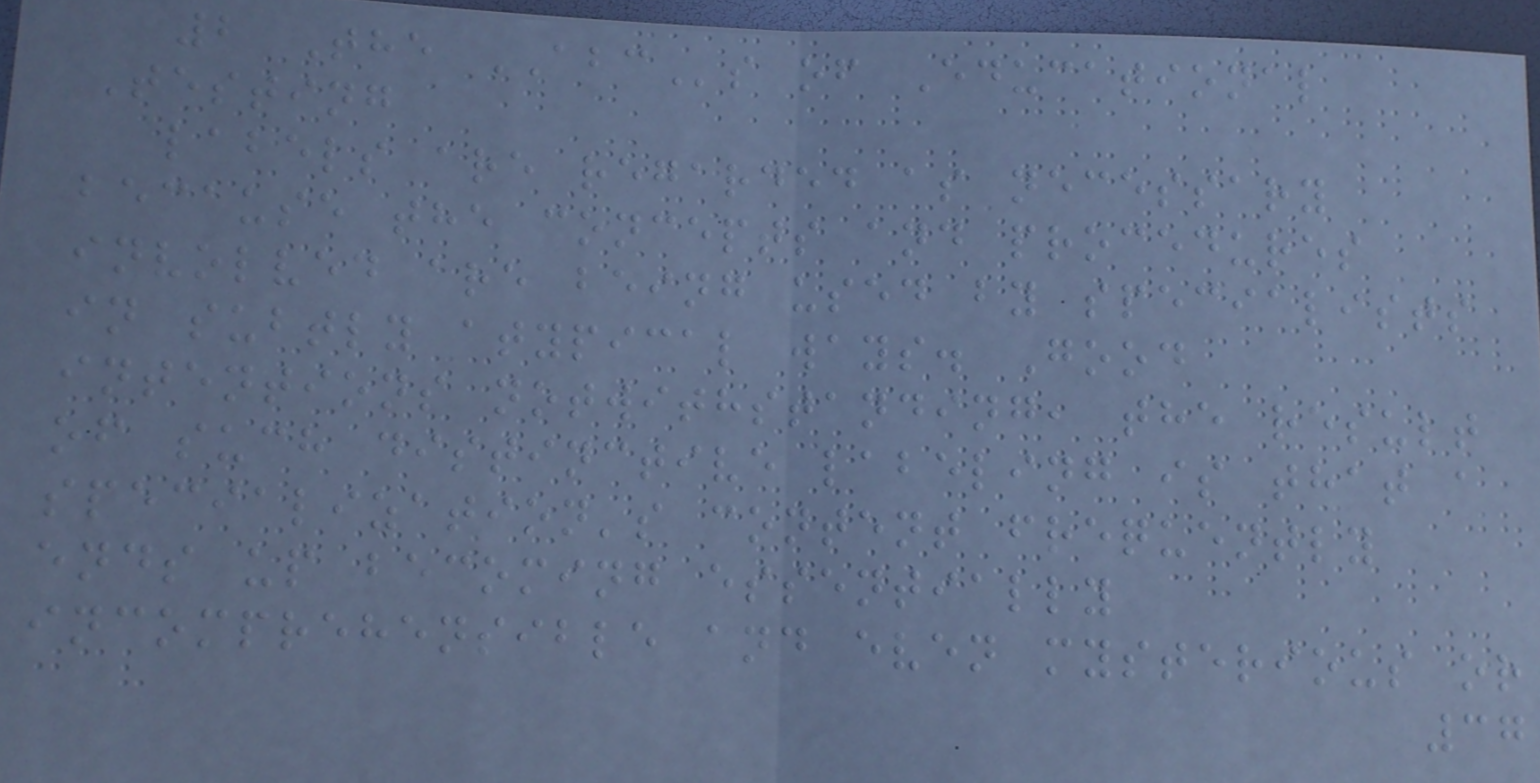2 The ABCs of Educational
Testing
labels are regarded as necessary
because the concepts and procedures
involved are being used by specialists
in subtly atypical ways. Good
intentions notwithstanding, the result
of such distinctive labeling is that a
specialization's content frequently
ends up becoming essentially
incomprehensible and even mysterious or
37
